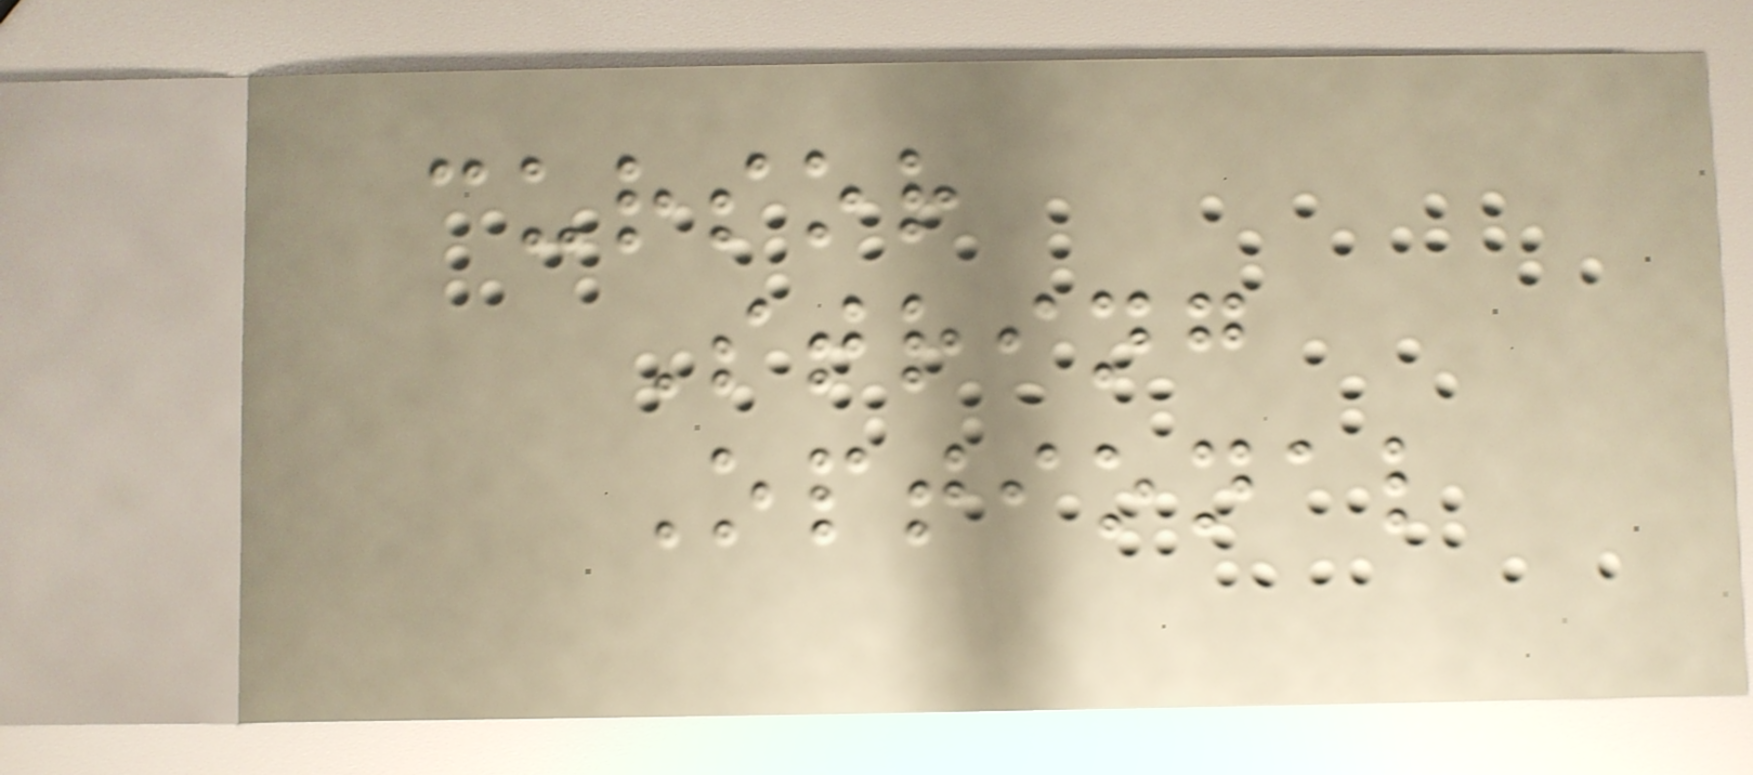cursor
String
Optional
